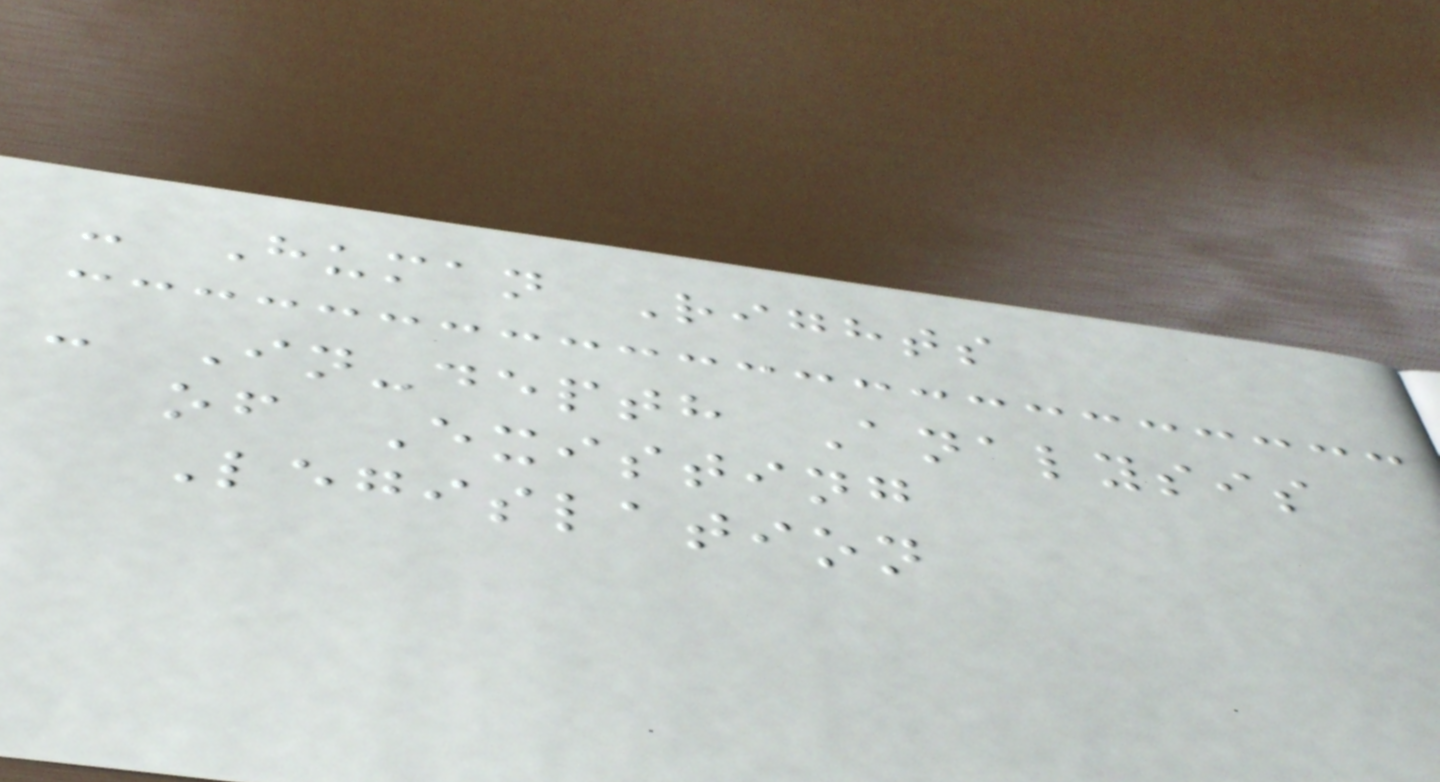- Human Rights
- In-depth Analysis
of Existing
Legislation
